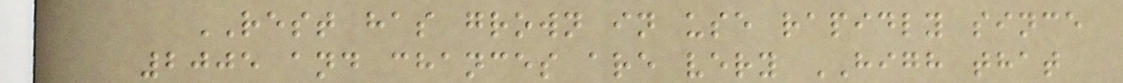REST has grown in use rapidly since
2005 and chances are very HIGH that
